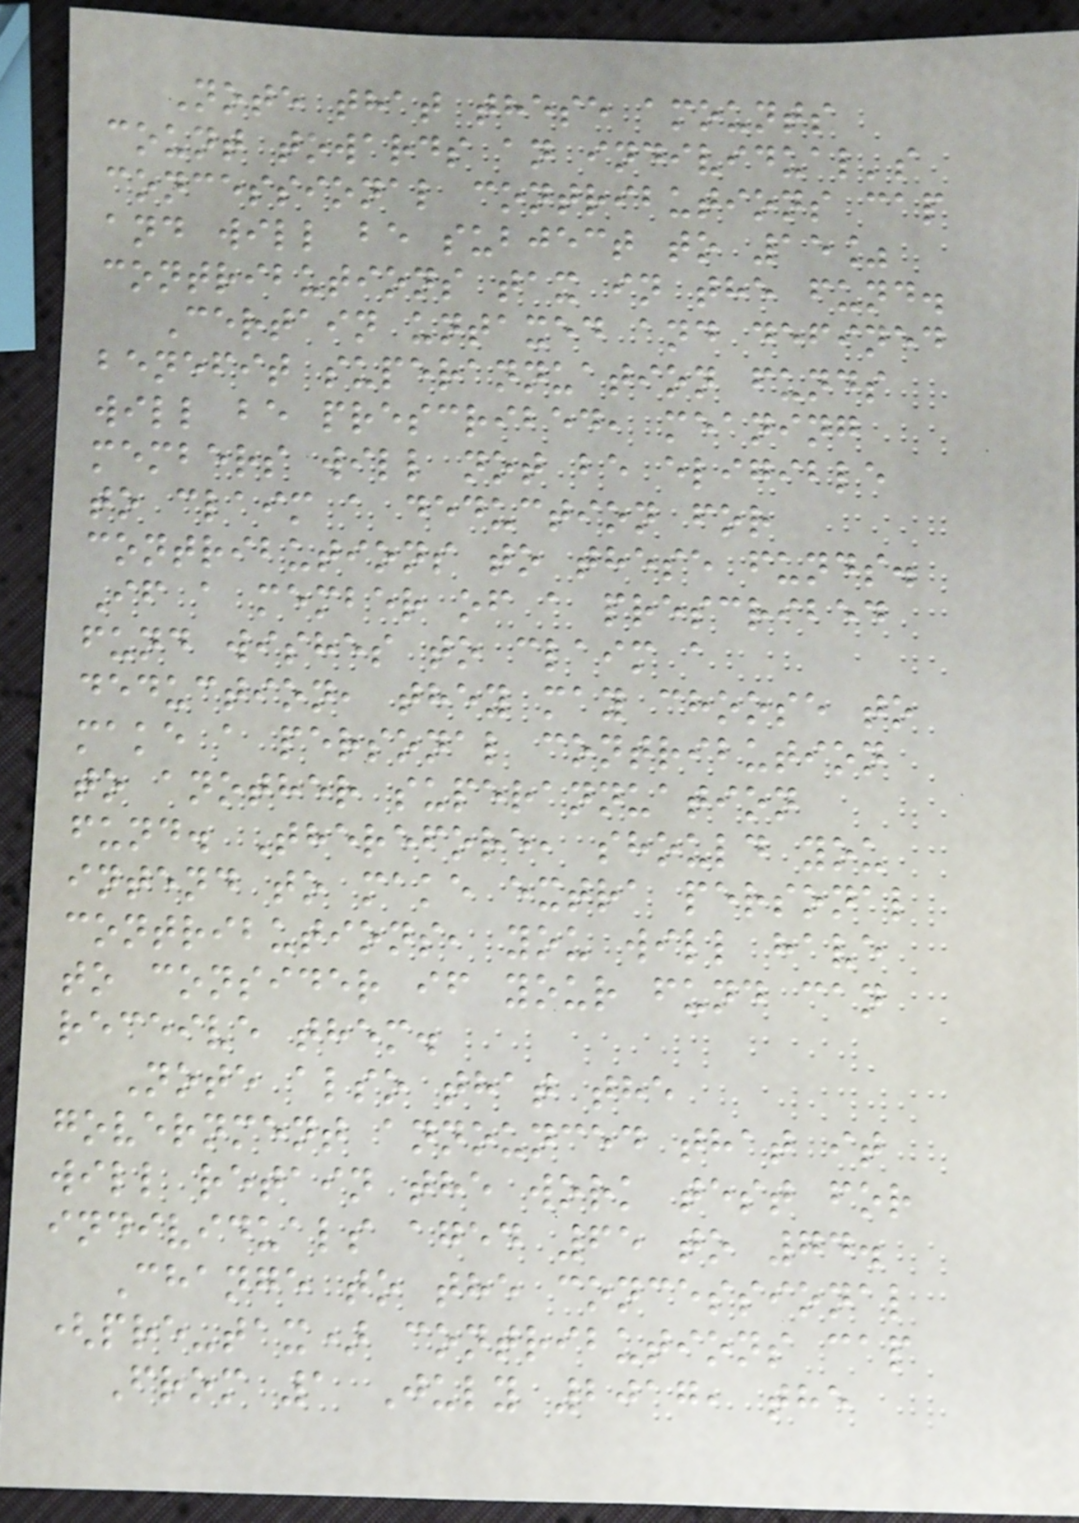Note that these amounts
count towards an individual's
concessional contributions cap
and will be subject to 15%
contributions tax in the fund.
Certain untaxed and defined
benefit superannuation funds
will be prescribed, meaning
members will not be eligible
to claim a deduction for
contributions to these funds.
If a member of a prescribed
fund wishes to claim a
deduction, they may choose to
make a personal contribution
to another superannuation
fund. Therefore, should you
intend to make extra personal
contributions, you will have
to consider if your fund can
receive them.
Note also that the
government announced that it
will retain the work test for
individuals aged 65 to 74.
Change to the concessional
(pre-tax) contributions cap
From 1 July 2017, the
